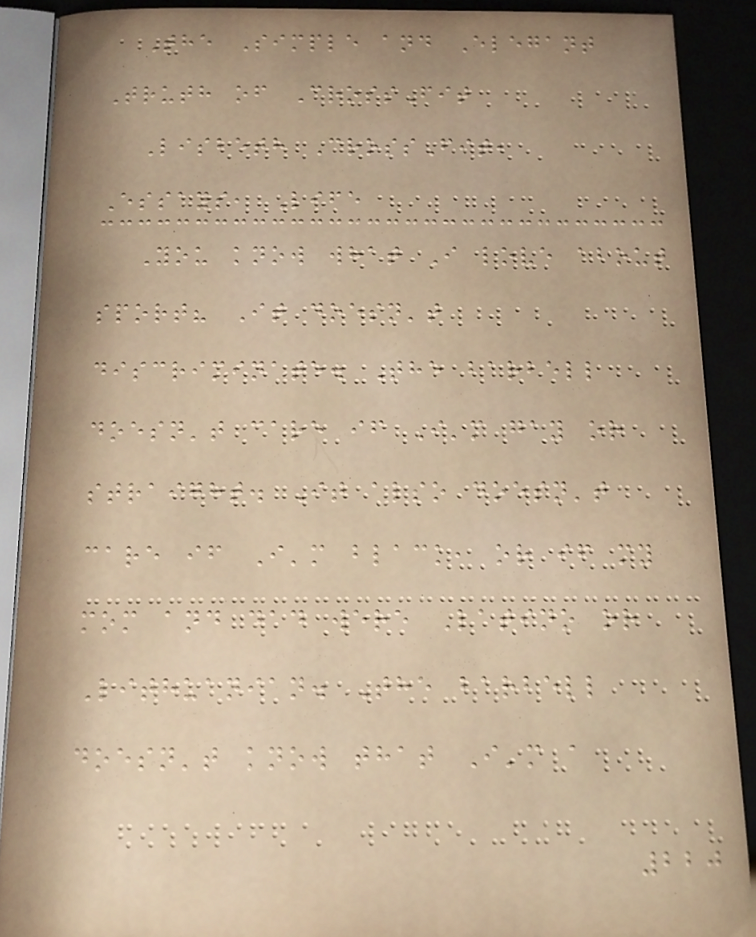The Simple and Elegant
Truth of CrossFit
Lisbeth CrossFit,
Essays, Life
You know what I love about
sport? It doesn't
discriminate. The barbell
doesn't care if I'm gay or
straight. It also doesn't
care if I'm black, or if my
mom and dad were Latino or
Lithuanian. The barbell
doesn't know that I'm a
220
